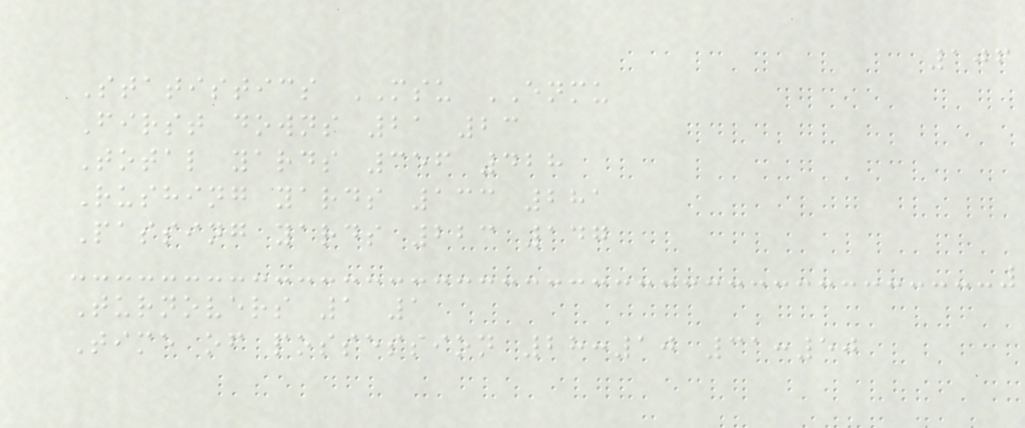106
Statistics MSU ENMU
First downs 21 23
Total yards 356 428
Rushing yards 133 281
Passing yards 223 147
Turnovers 1 1
Time of possession 28:10 31:50
